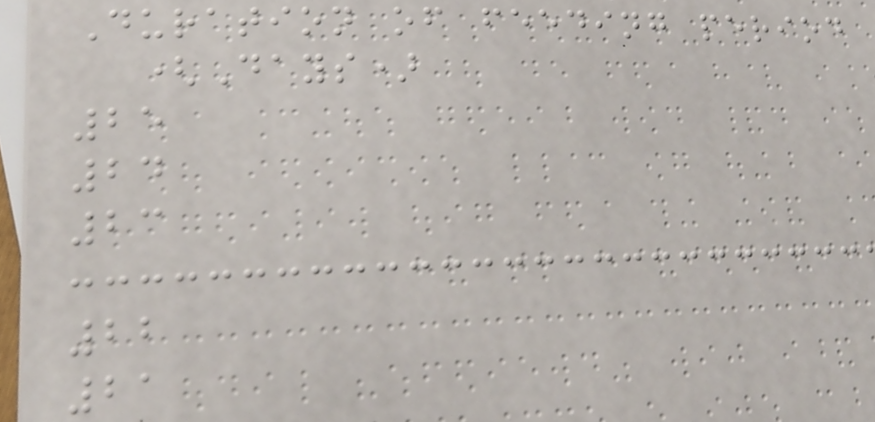Duration of feeding period
(Days)
25
24
23
22
21
